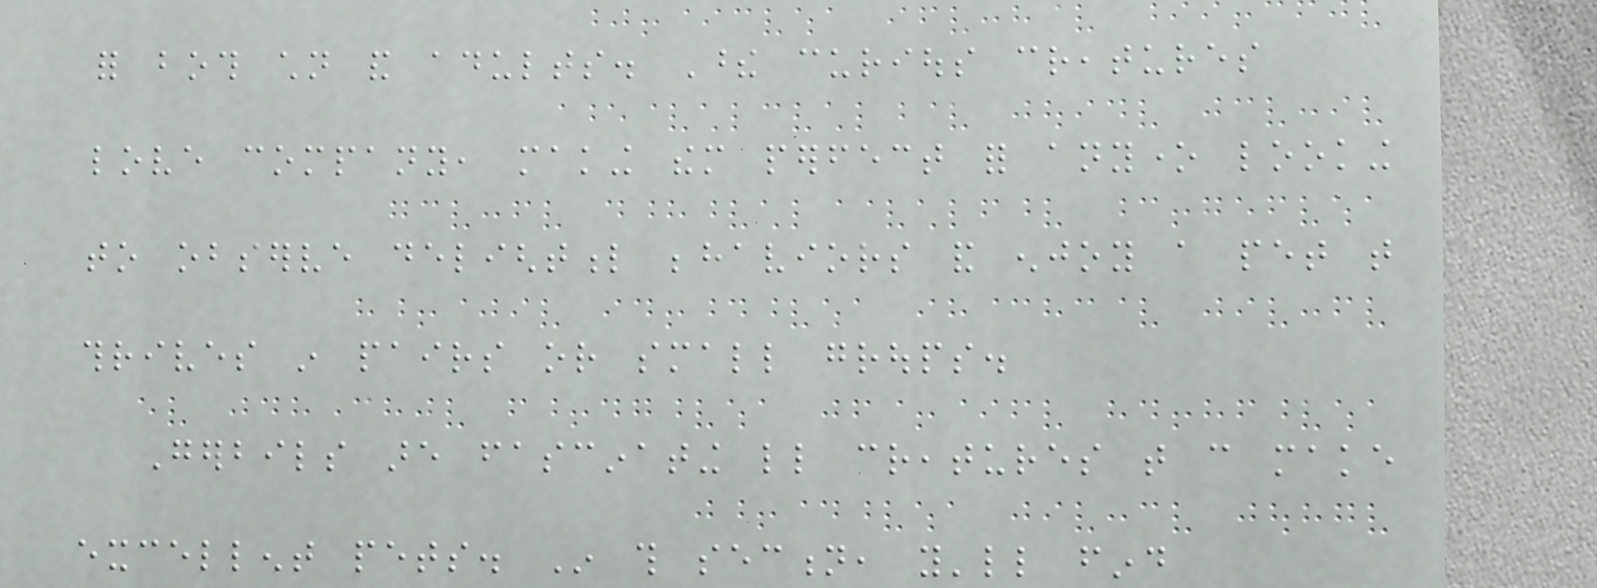for both children and adults. These curious creatures
love company, making them perfect for anyone looking
to observe delightful behaviors and enjoy a pet that
thrives in pairs or small groups.
Gerbils are fascinating little creatures that can make
excellent pets. In this section, you'll find
